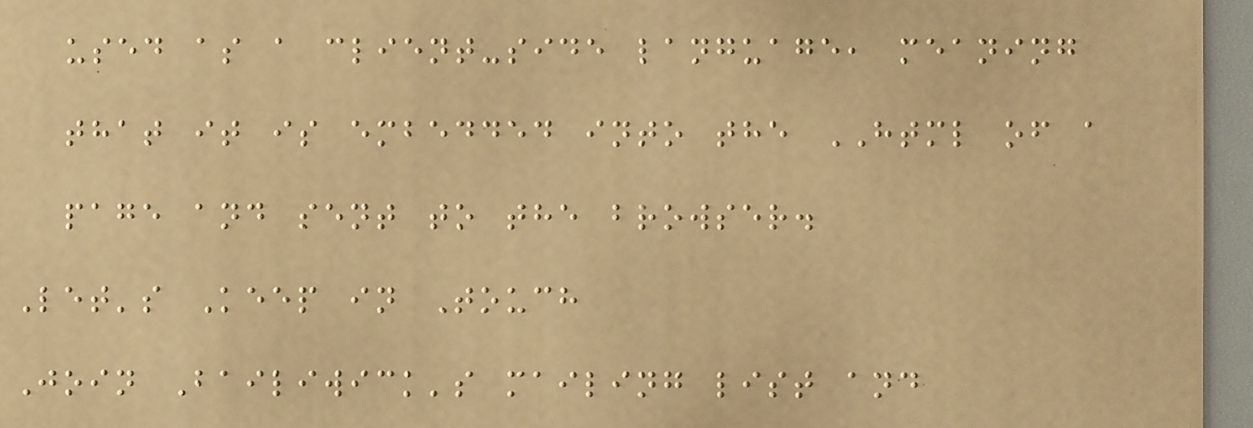used as a client-side language, meaning
that it is embedded into the HTML of a
page and sent to the browser.
Let's Keep in Touch
Join Bailiwick's mailing list and
